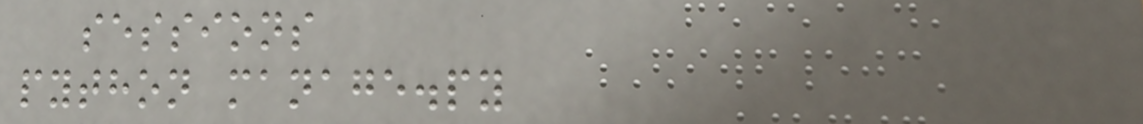sessions
python manage.py
